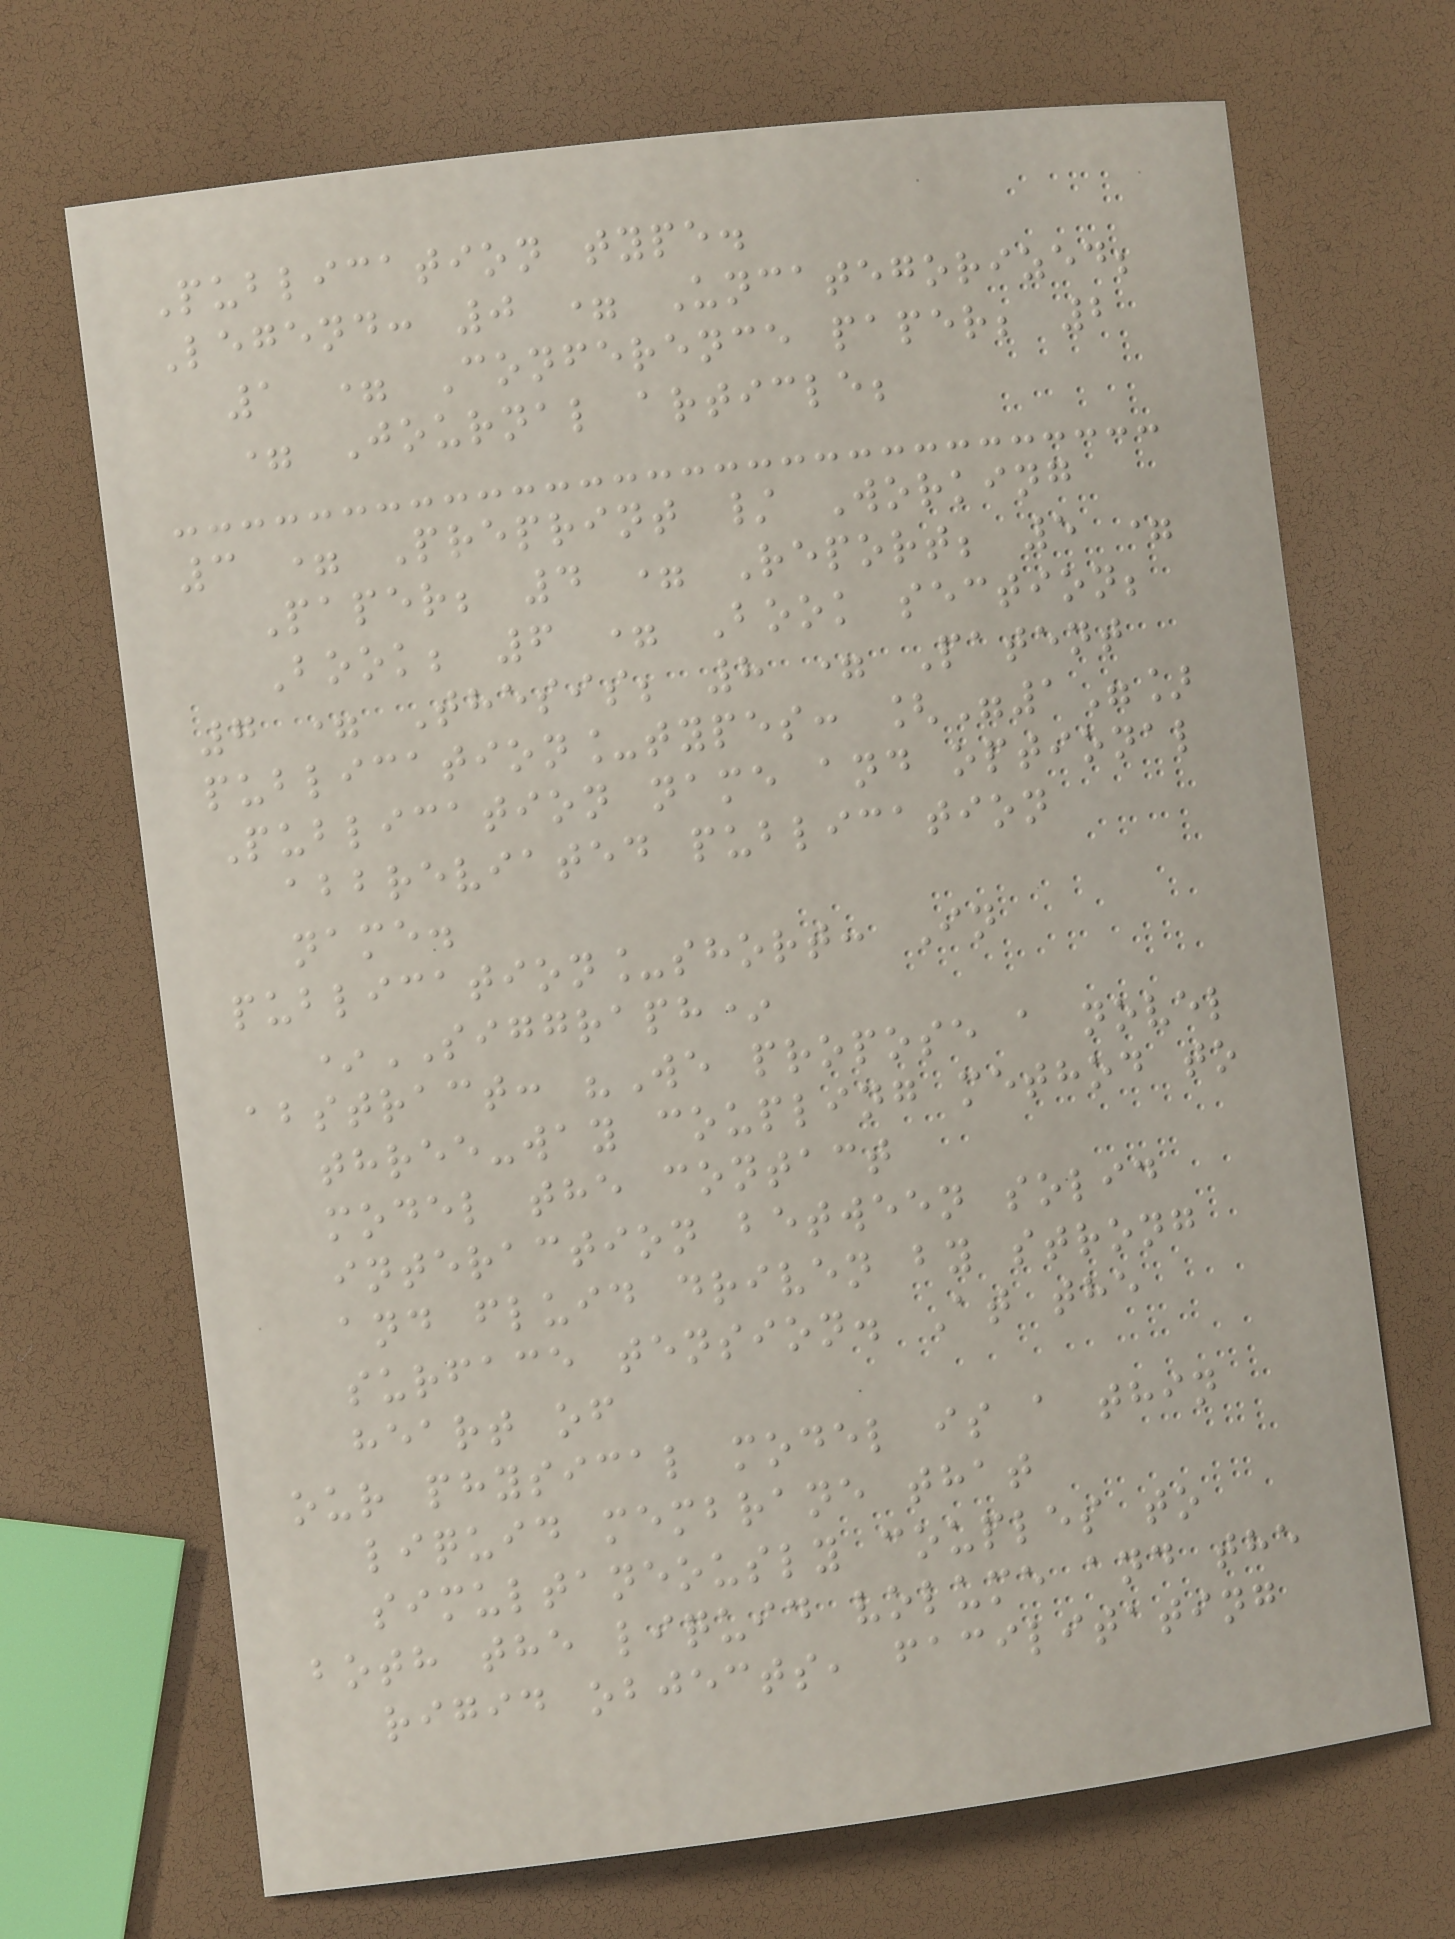Publication type.
Legend: 0 = Uncategorized;
1 = Conference paper; 2
= Journal article;
3 = Preprint / Working
Paper; 4 = Report; 5 =
Book; 6 = Book section;
7 = Thesis; 8 = Patent
publication_types: ["1"]
Publication name and optional
abbreviated publication
name.
publication_short: In
*SIGGRAPH*
abstract: "We propose a novel
three-way coupling method to
model the contact
interaction between solid
and fluid driven by strong
surface tension. At the
heart of
our physical model is a thin
liquid membrane that
simultaneously couples to
both the liquid volume and the
rigid objects, facilitating
